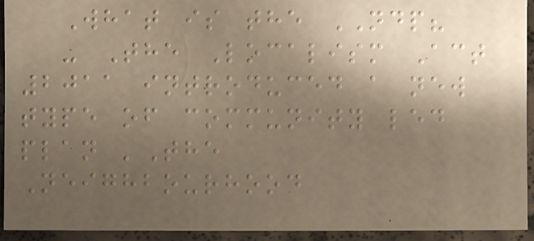What is the NDP?
- The Localism Act
2011 introduced a new
type of community led
plan 'The
Neighbourhood
